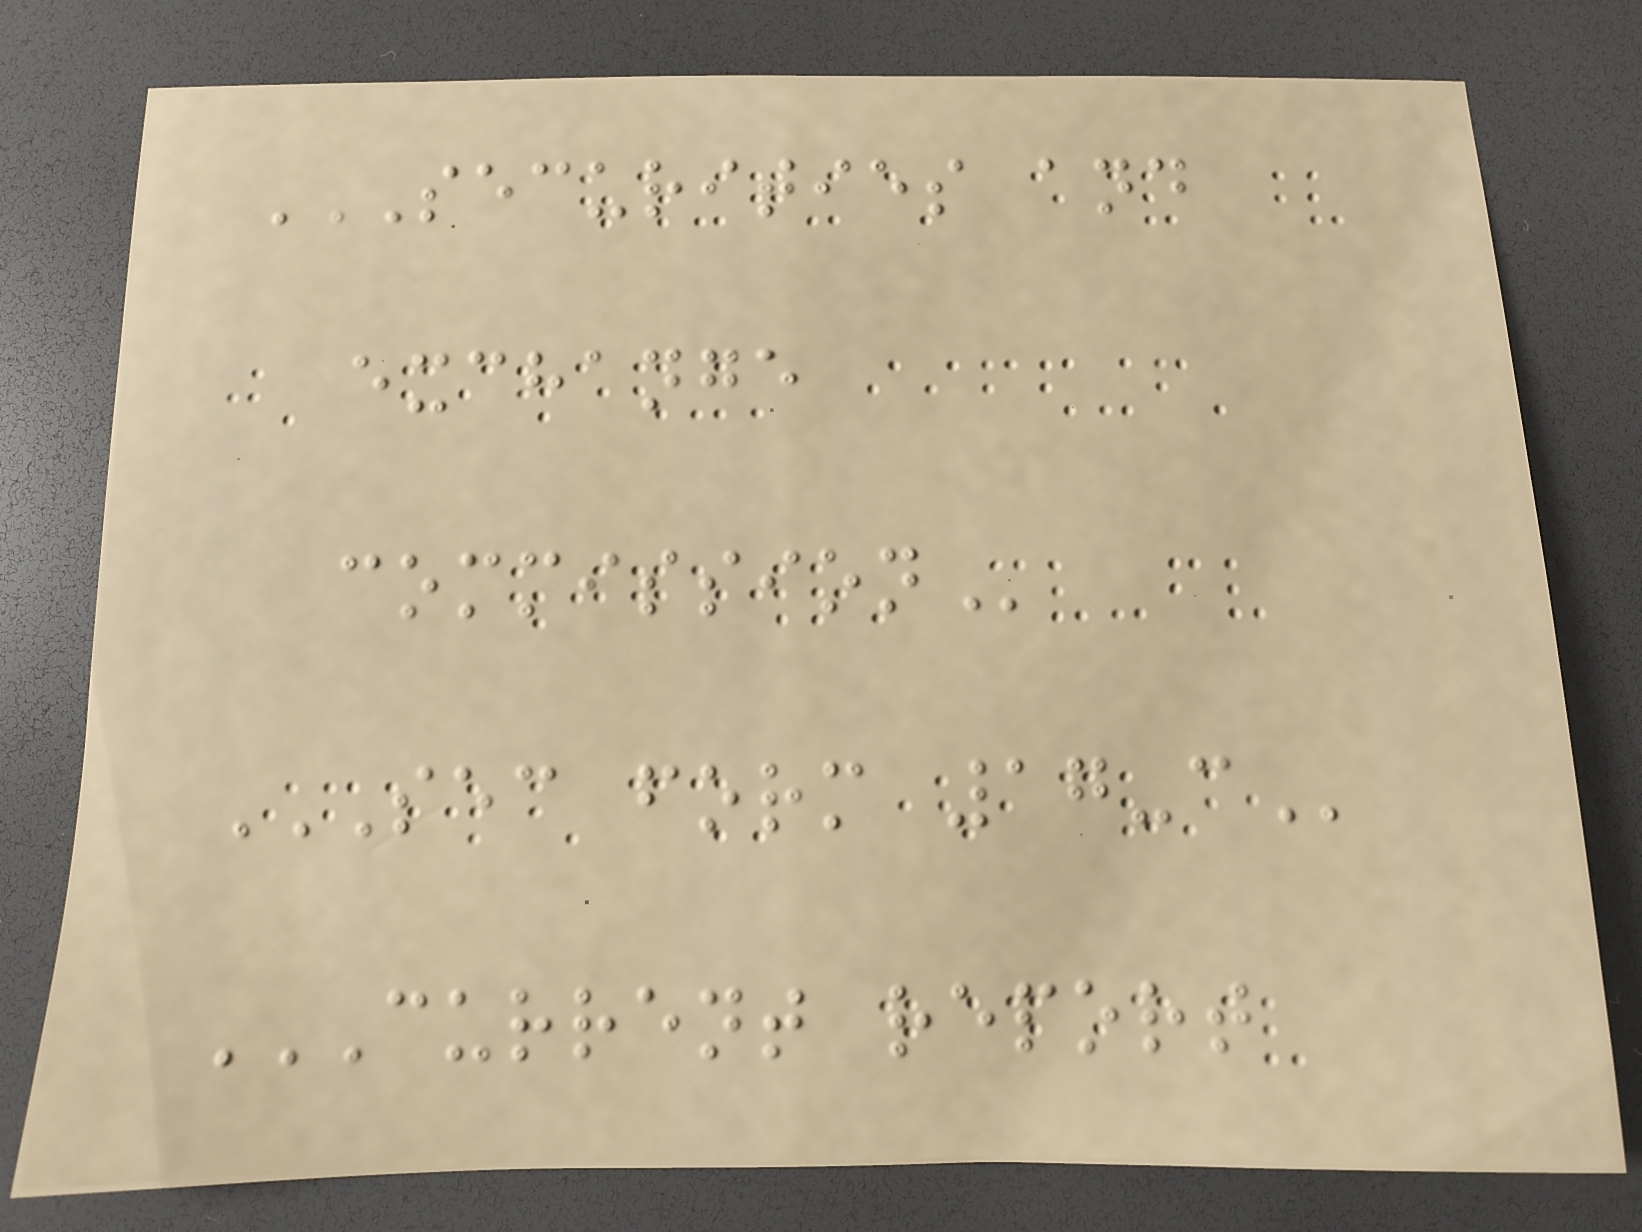SECURITIES AND
EXCHANGE
COMMISSION
SEC FORM 17-C
CURRENT REPORT
